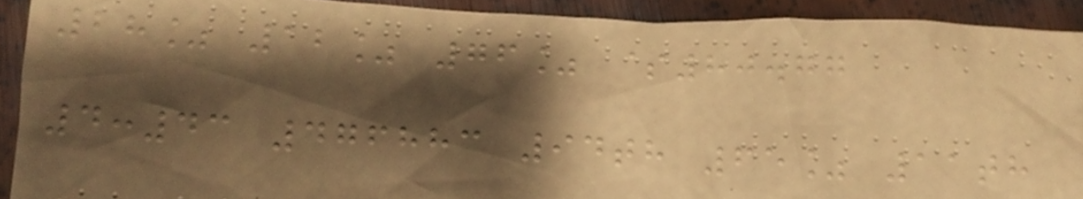28% 12% 76% $80.77
4:43 476883 94th 65% 11th
